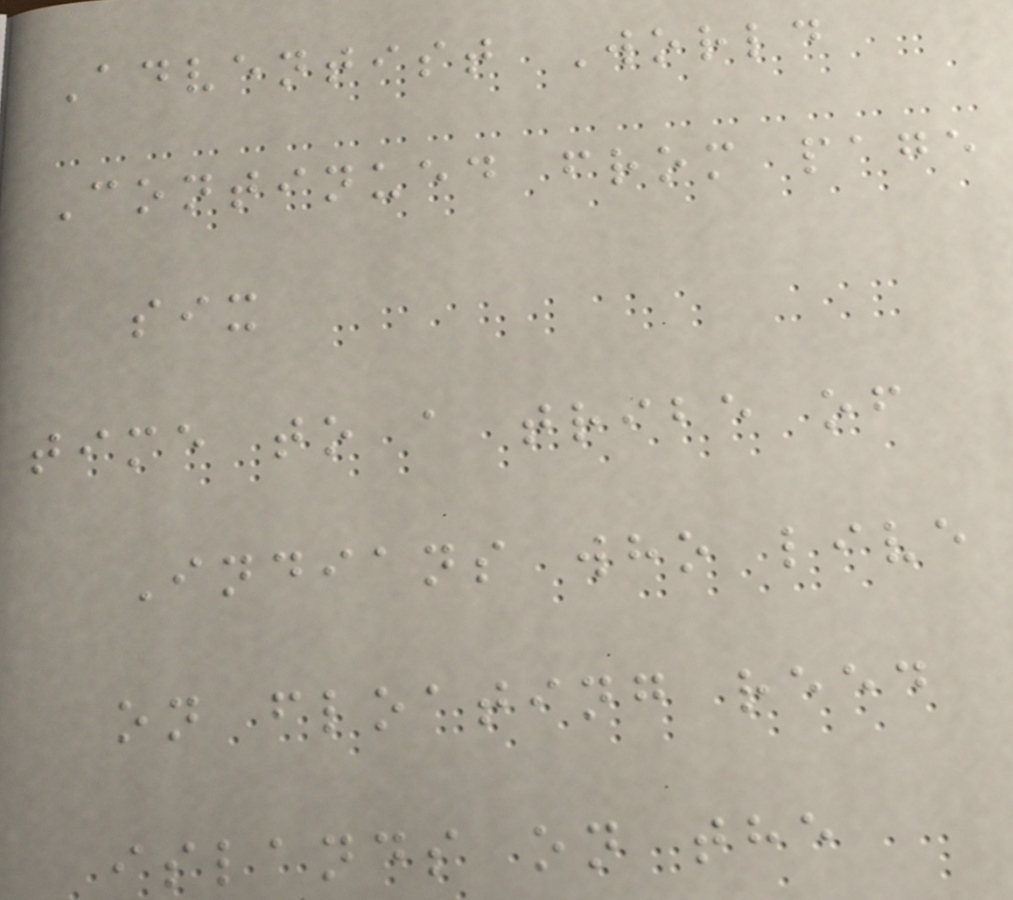Adventist World
Continued from page
six
time to a tribe of
Indians who live
on floating reed
islands on the
